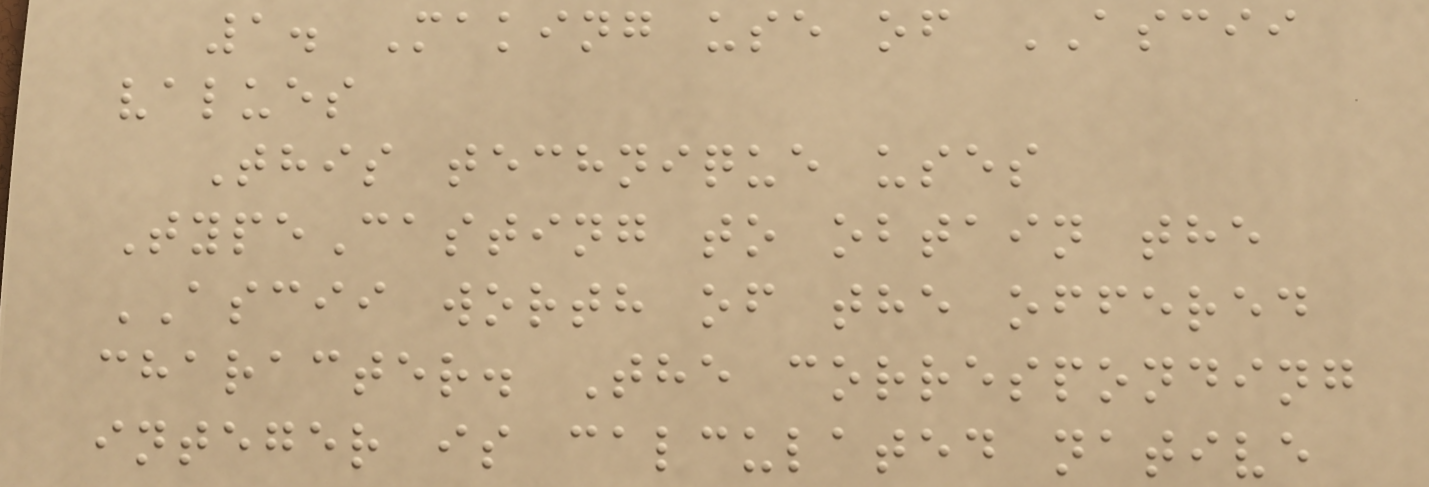1. Making use of ASCII
values
This technique uses
TypeCasting to obtain the
ASCII worth of the offered
character. The corresponding
integer is calculated native
